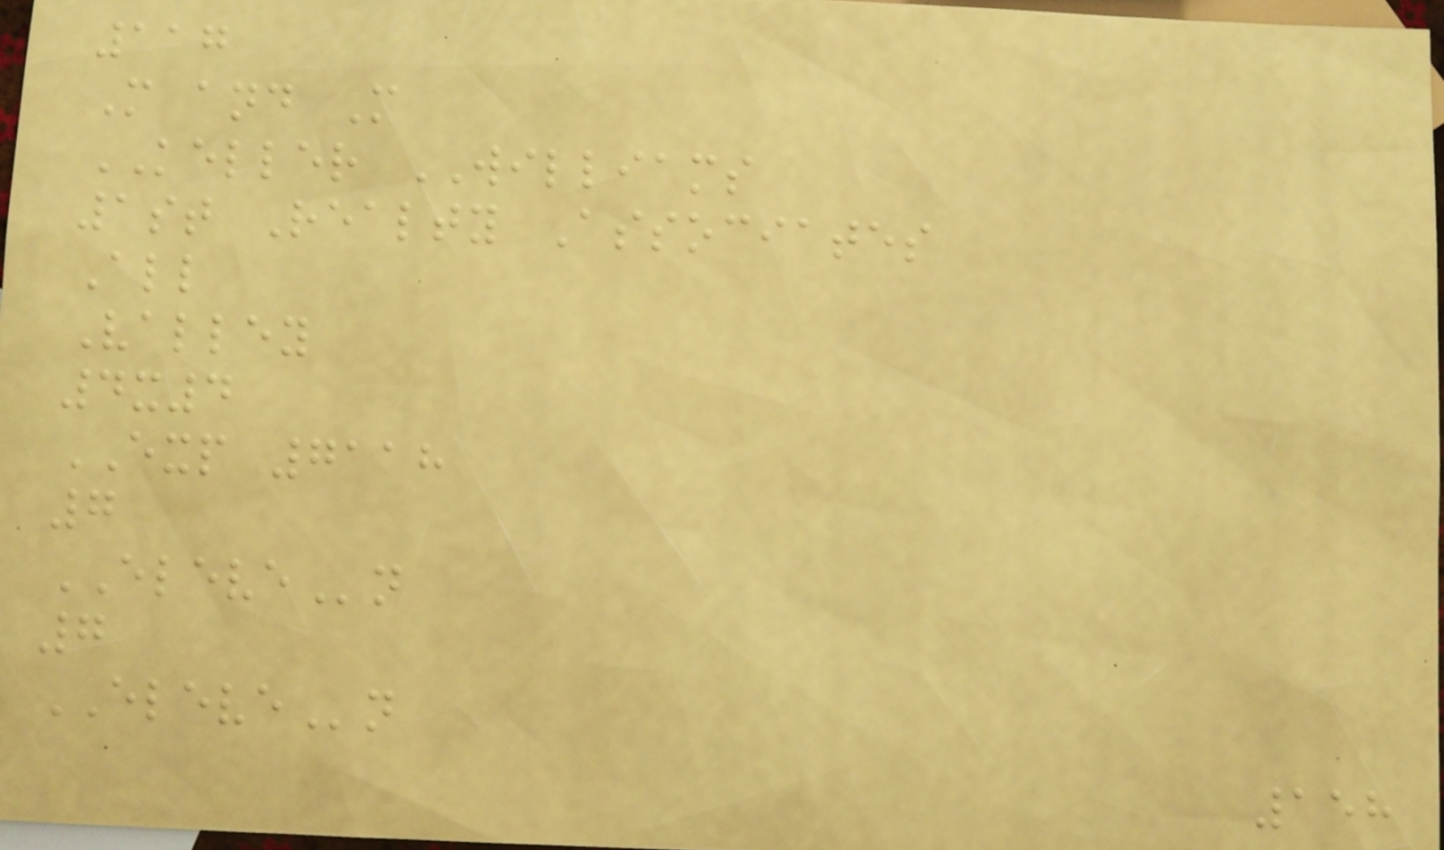117
M and M
KELLER WILLIAMS
1st Realty Associates
All
Valley
4x4
EXP 7118
7
ELEVEn
7
ELEVEn
158
